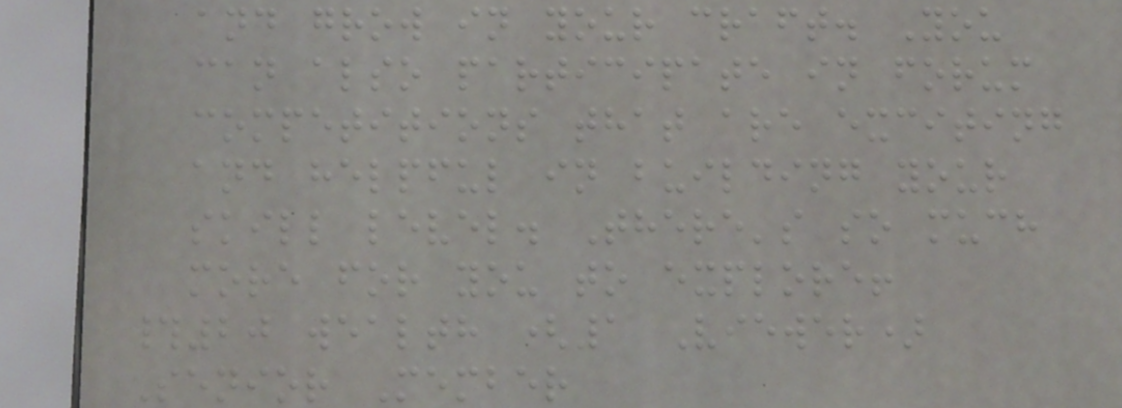and grow in your craft. You
can also participate in forum
competitions that are exciting
and helpful in building your
skill level. There's so much
more for you to explore!
#20 wealth (1 Viewer)
Senior Member
